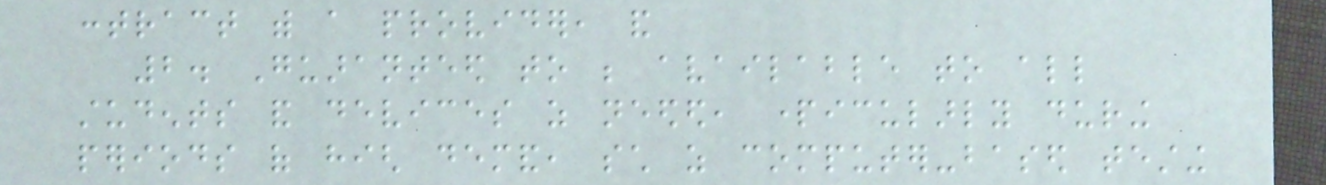contract with a provider, and
2. Guaranteed to be available to all
students and devices as needed, particularly during
periods of high demand, such as computer-based testing
